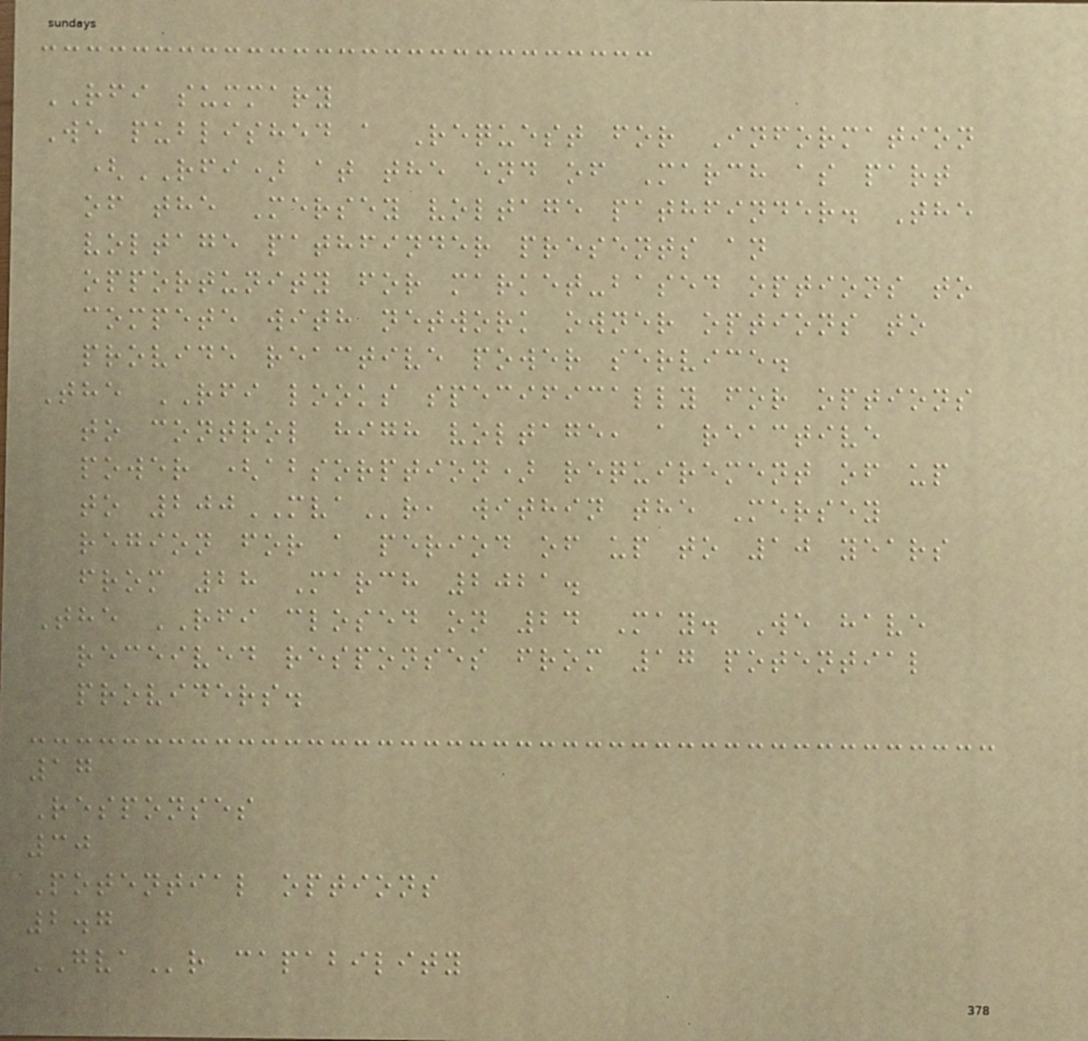RFI summary
We published a Request for Information
(RFI) at the end of March as part
of the Mersey voltage pathfinder. The
voltage pathfinder presents an
opportunity for market-based options to
compete with network owner options to
provide reactive power service.
The RFI looks specifically for options
to control high voltage, a reactive
power (absorption) requirement of up
to 200MVAr, within the Mersey
region for a period of up to 10 years
from 28 March 2021.
The RFI closed on 24 May. We have
received responses from 17 potential
providers.
17
Responses
30
Potential options
2.7
GVAr capability
